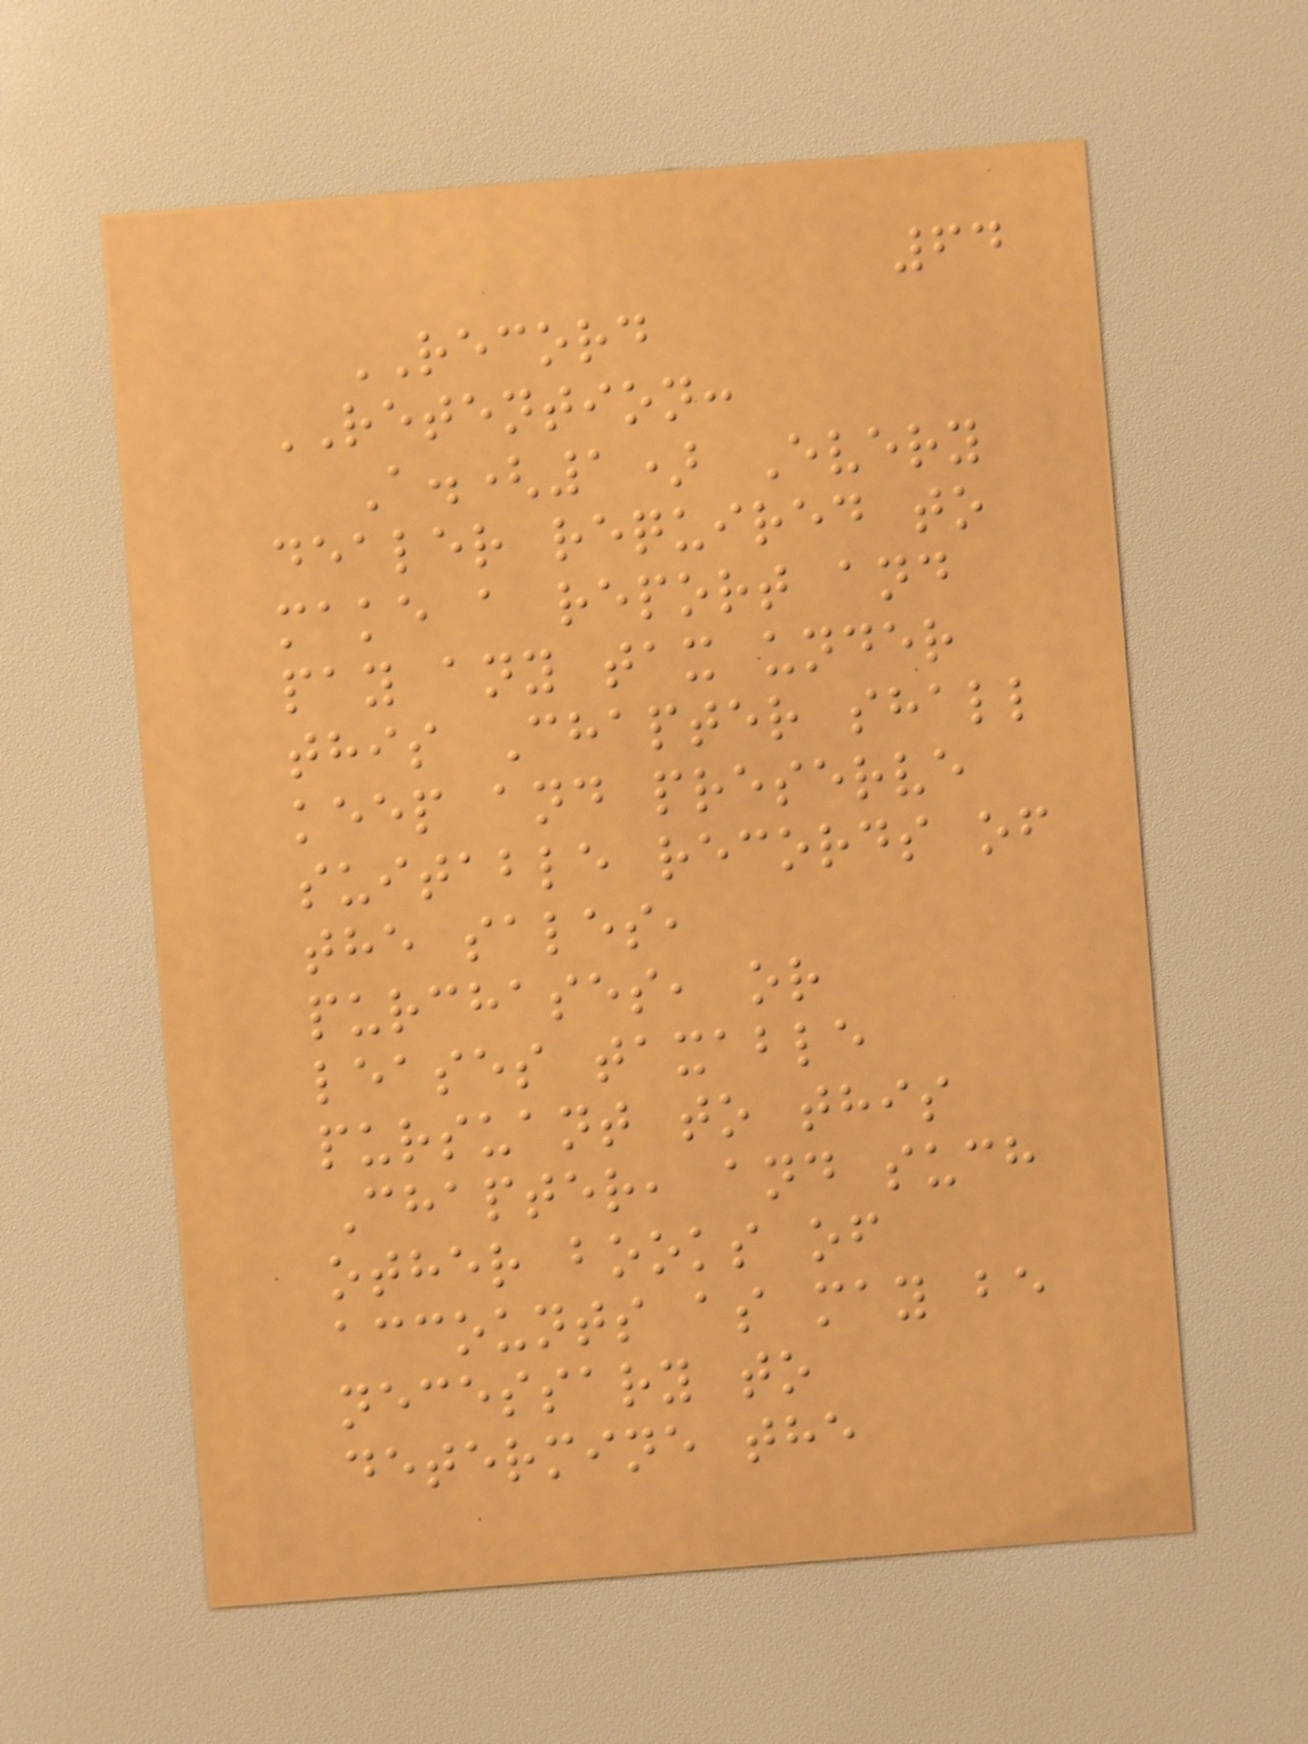64
RECORD
RETENTION:
A.(1) Every
dealer required to
make a report and
pay any tax under
this Chapter shall
keep and preserve
suitable records of
the sales,
purchases, or
leases taxable
pursuant to this
Chapter, and such
other books of
accounts as may be
necessary to
determine the
